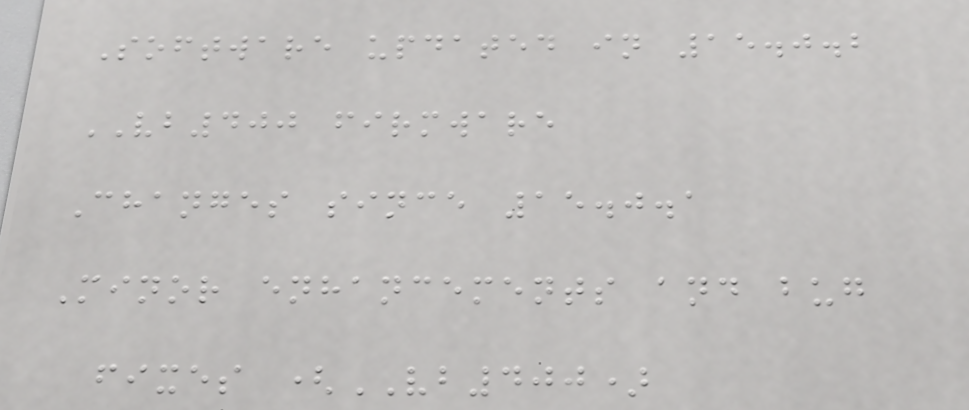Software updated in 15.0.2
VB400 firmware
Changes since 15.0.1
Minor enhancements and bug
fixes (VB400)
